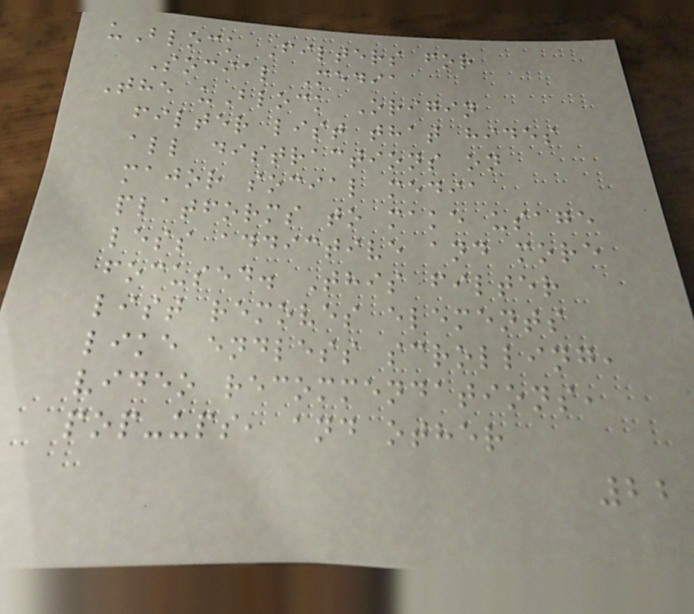uBlock Filters for
Social Media
The uBlock Origin
filter list that hides
all distractions on
major social media
platforms to make usage
less addictive and more
focused. This filter
list removes elements
like endless scrolling,
video recommendations,
pop-ups, and other
22
